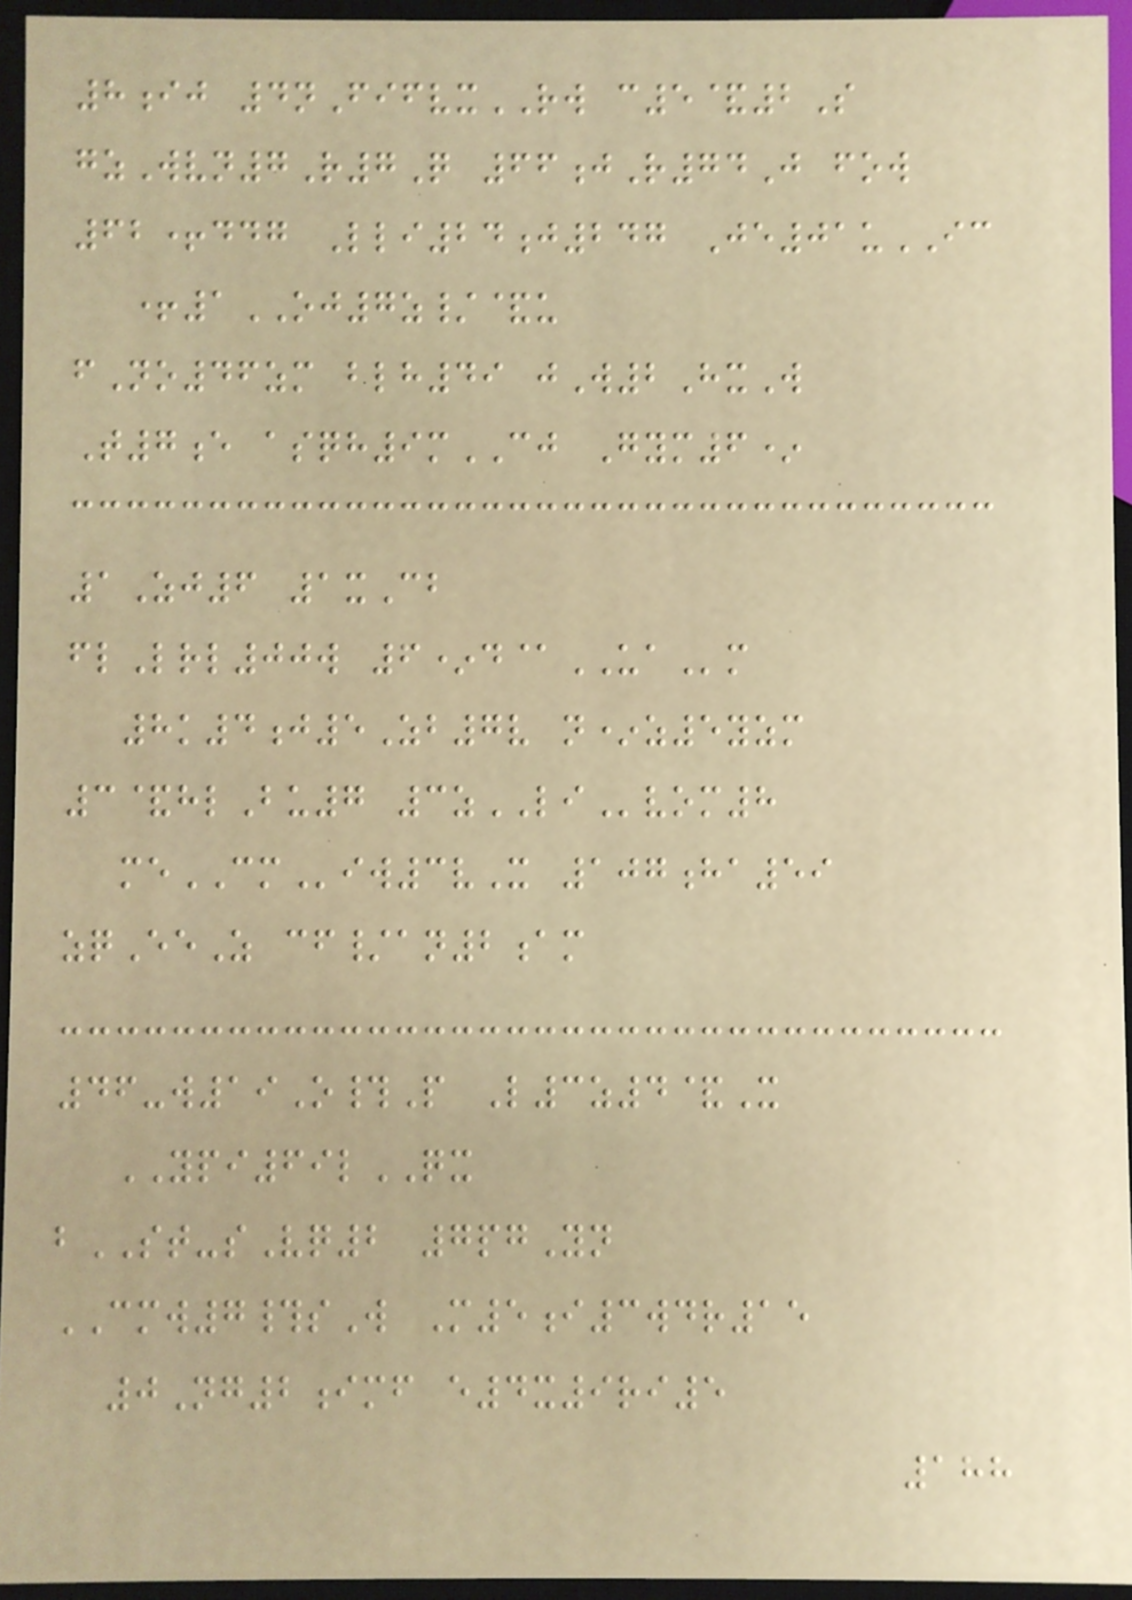8ij 4nFifvxRW c5&2S
gzWvn7R7Q 66jR74J fow
62+ddg Lli24j247 Je01uIC
+1OJ7z/&u
fNo46zm blh49 jW2HxW
T7e asqh9mCJ Gym6*
1Zj6 1xCb
flLrl00w 6*d@UAm
8k4j5Zb7v n*z5yzm
3&hlBu7 3zLIvom8
meCMiw3vX 107ha59
zqEeZ cf/an2am
46-w19O#P L3z4&X
YPI69lQX
bST-sVq2 7pgYn
CMW7#sW M5i3wdr15
0Ng2imf e4x9ri5
188
